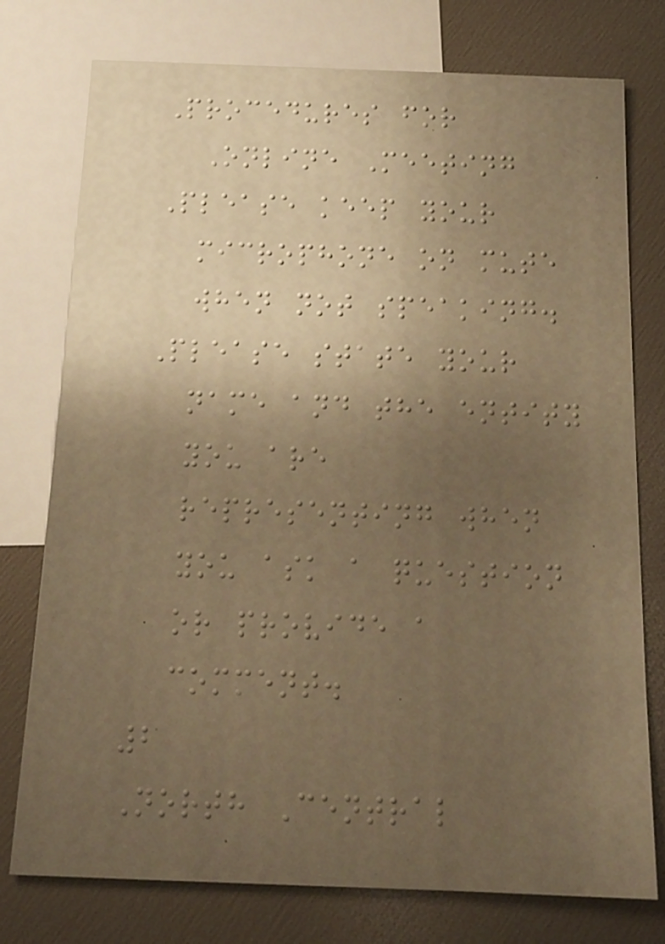Procedures for
Online Meeting
Please keep your
microphone on mute
when not speaking.
Please state your
name and the entity
you are
representing when
you ask a question
or provide a
comment.
2
North Central
